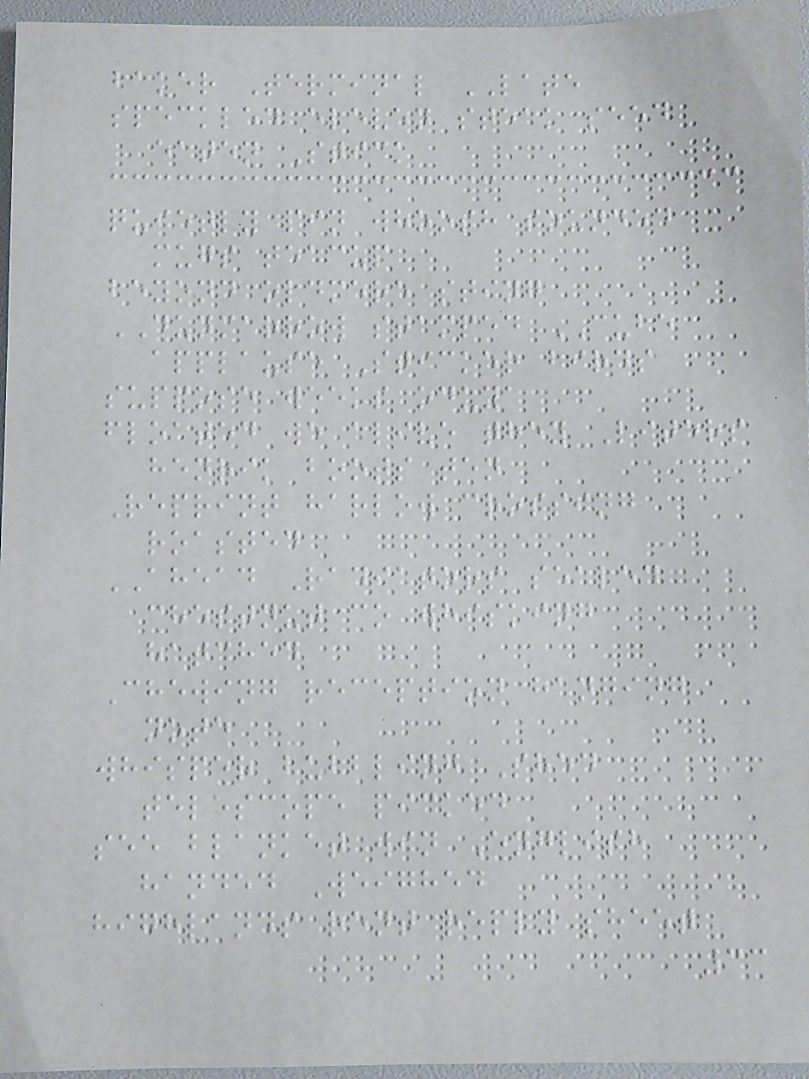baker Terminal LATE
speckled eleven steak seed
eaten Stick
quietly pin whoosh sounded
mugs teacup
beyond oldmere sting
DUNMARROW stamped CUBE
applause Sticker birds
suppose weeks oduya
floated we alive they Liters
henrik boots ten
Reprint harlow crossing
roasted
AHEAD Radiators sealed
chestnut co whisking
hatched
Chewing reception hanging
note
whisper bubbling Shed
telescope picked
see blanket win English
handed Weighed
highlands rent reply sheet
33
